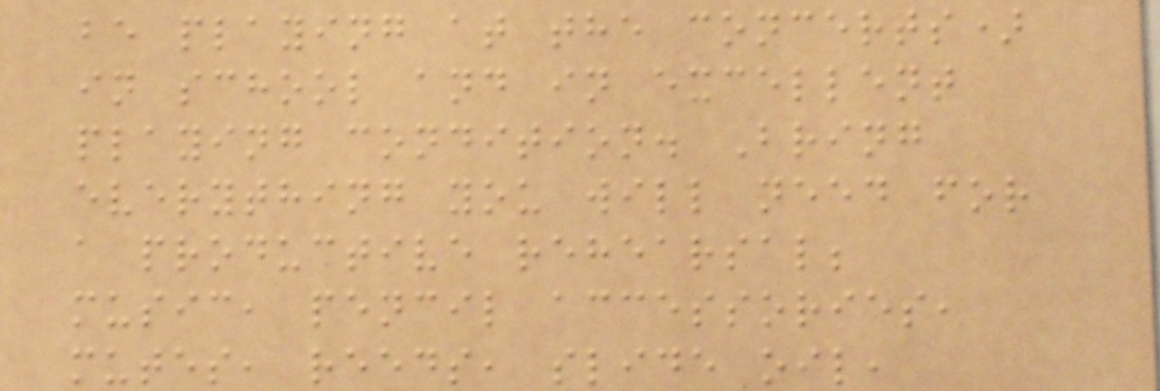be playing at the concerts)
in school and in excellent
playing condition. Bring
everything you will need for
a productive rehearsal;
music, pencil accessories,
mutes, reeds, slide oil,
